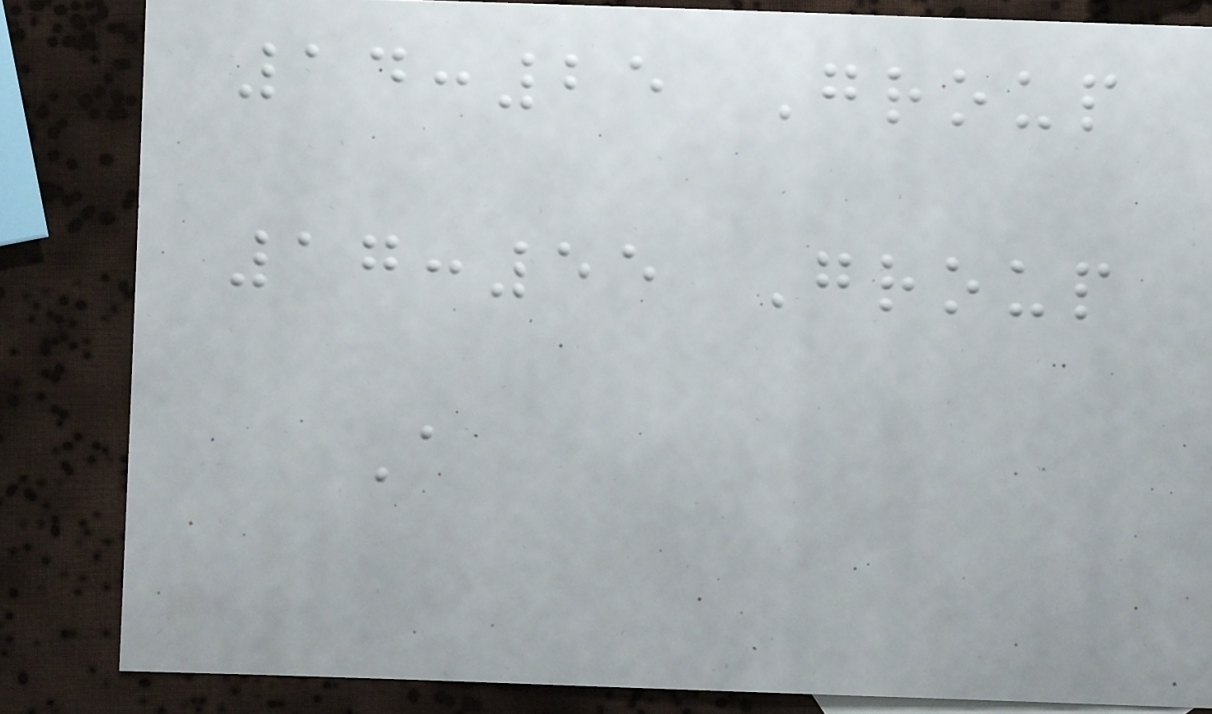14:25 Group
17:55 Group
A
